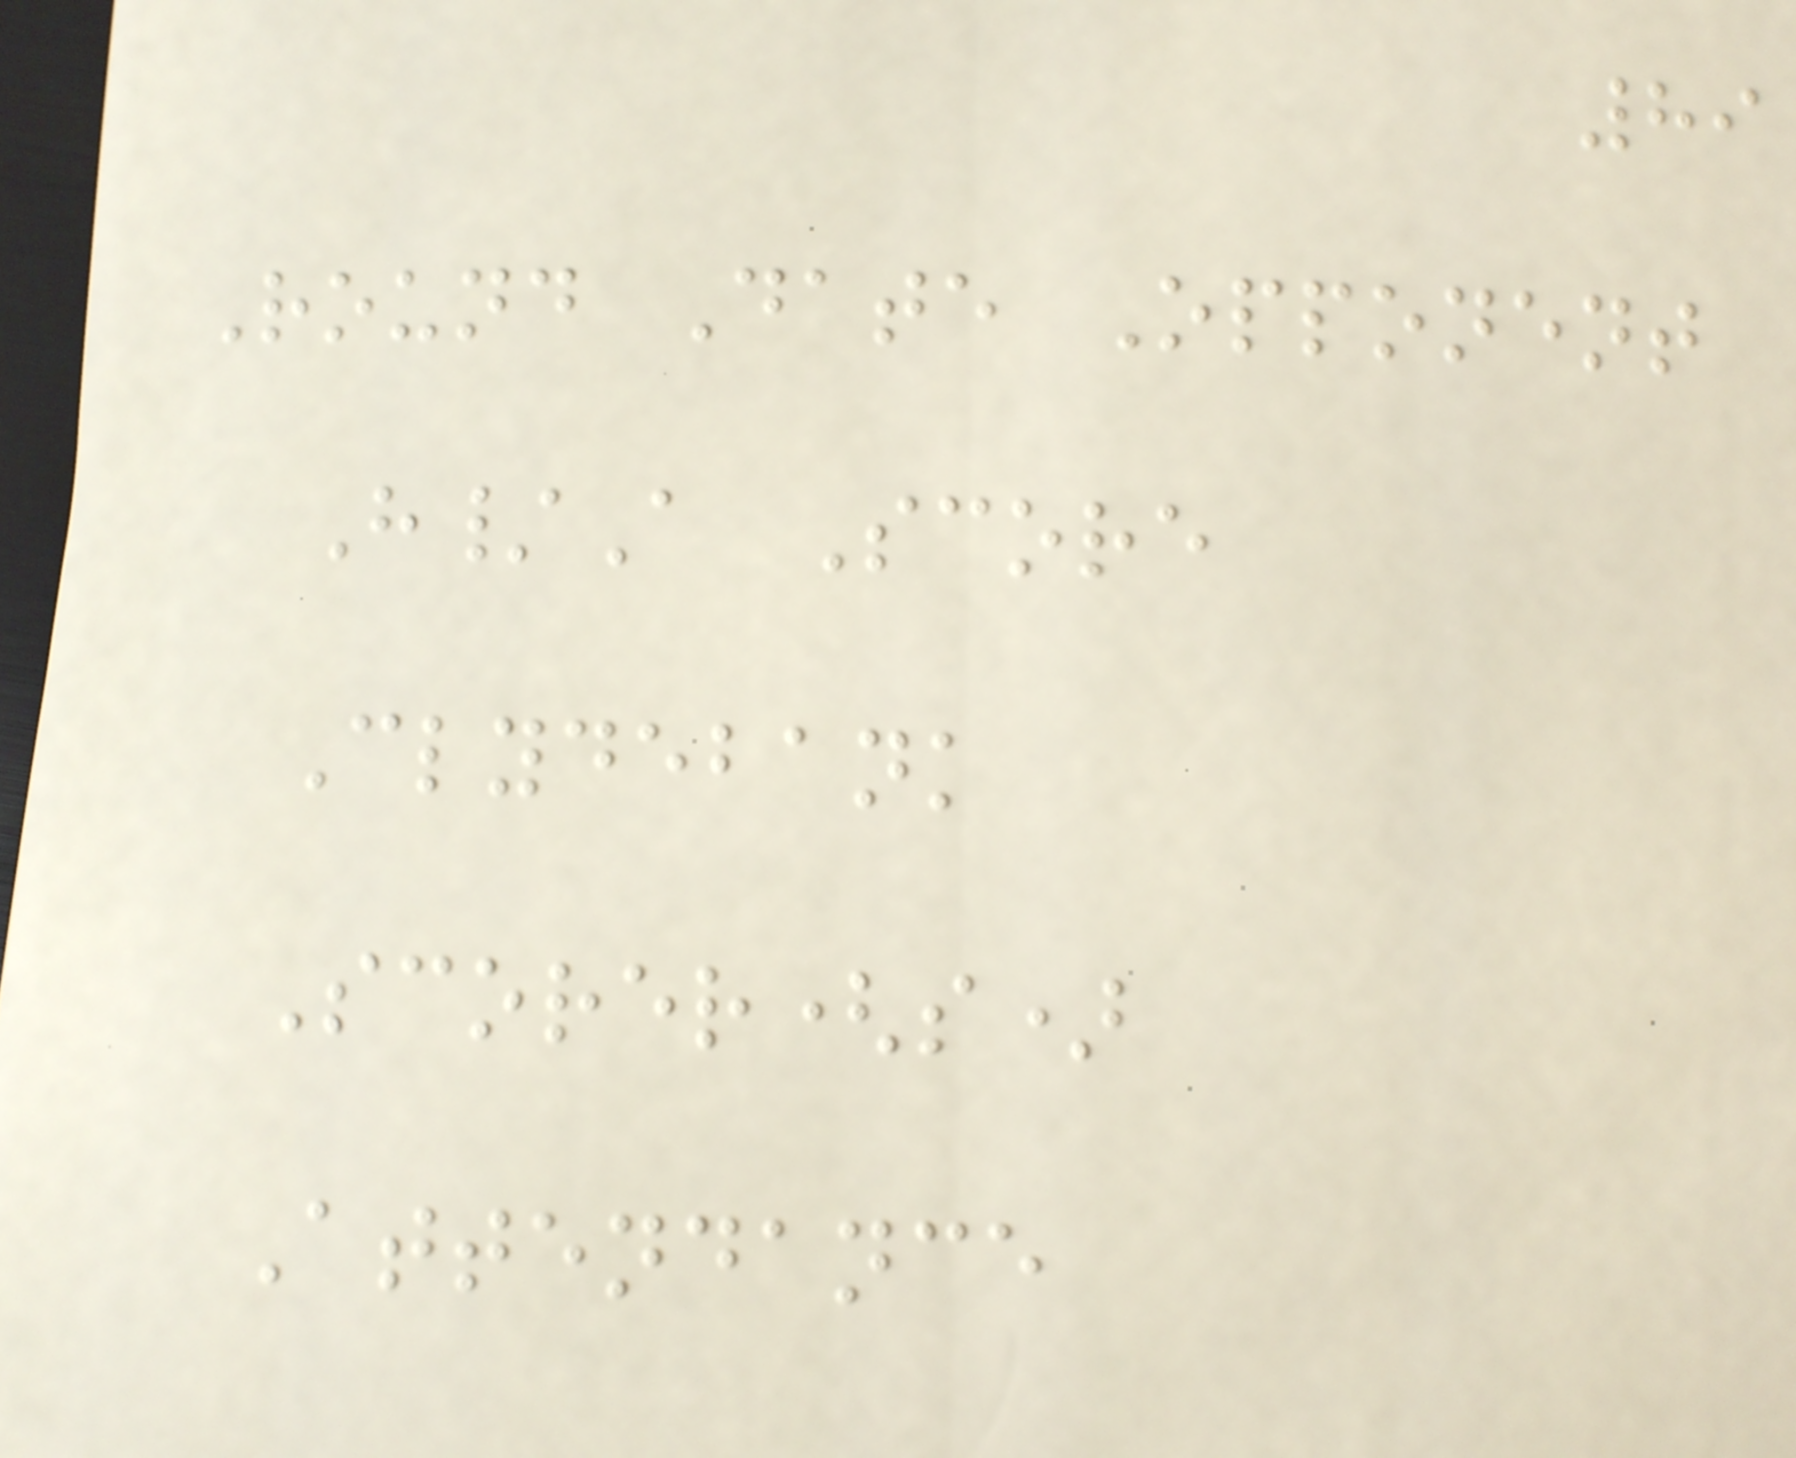89
Round Date Opponent
H/A Score
Clydebank
Scorer(s)
Attendance
